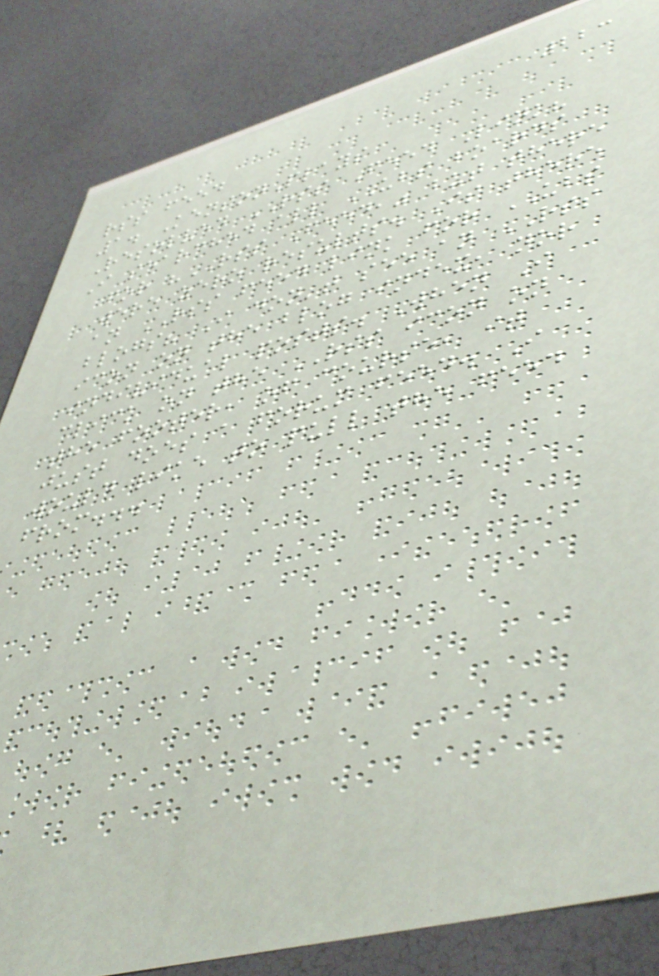223
rss feed
1. KensonPlays
Resolved RSS Feed Link?
I searched all UBS boards
for "RSS Feed," but there
were zero results. Is there
an RSS feed link for UBS
blogs? I don't see an RSS
icon on the blog index, nor
individual posts. When I
click on the RSS icon on
the footer, of course, it
just does a forum feed. I
would like to pull the feed
from...
